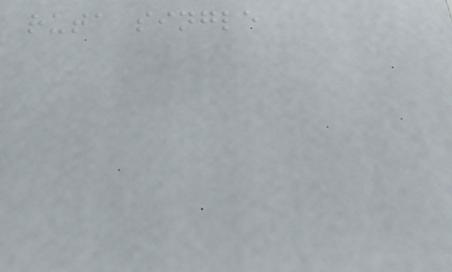ruta single
